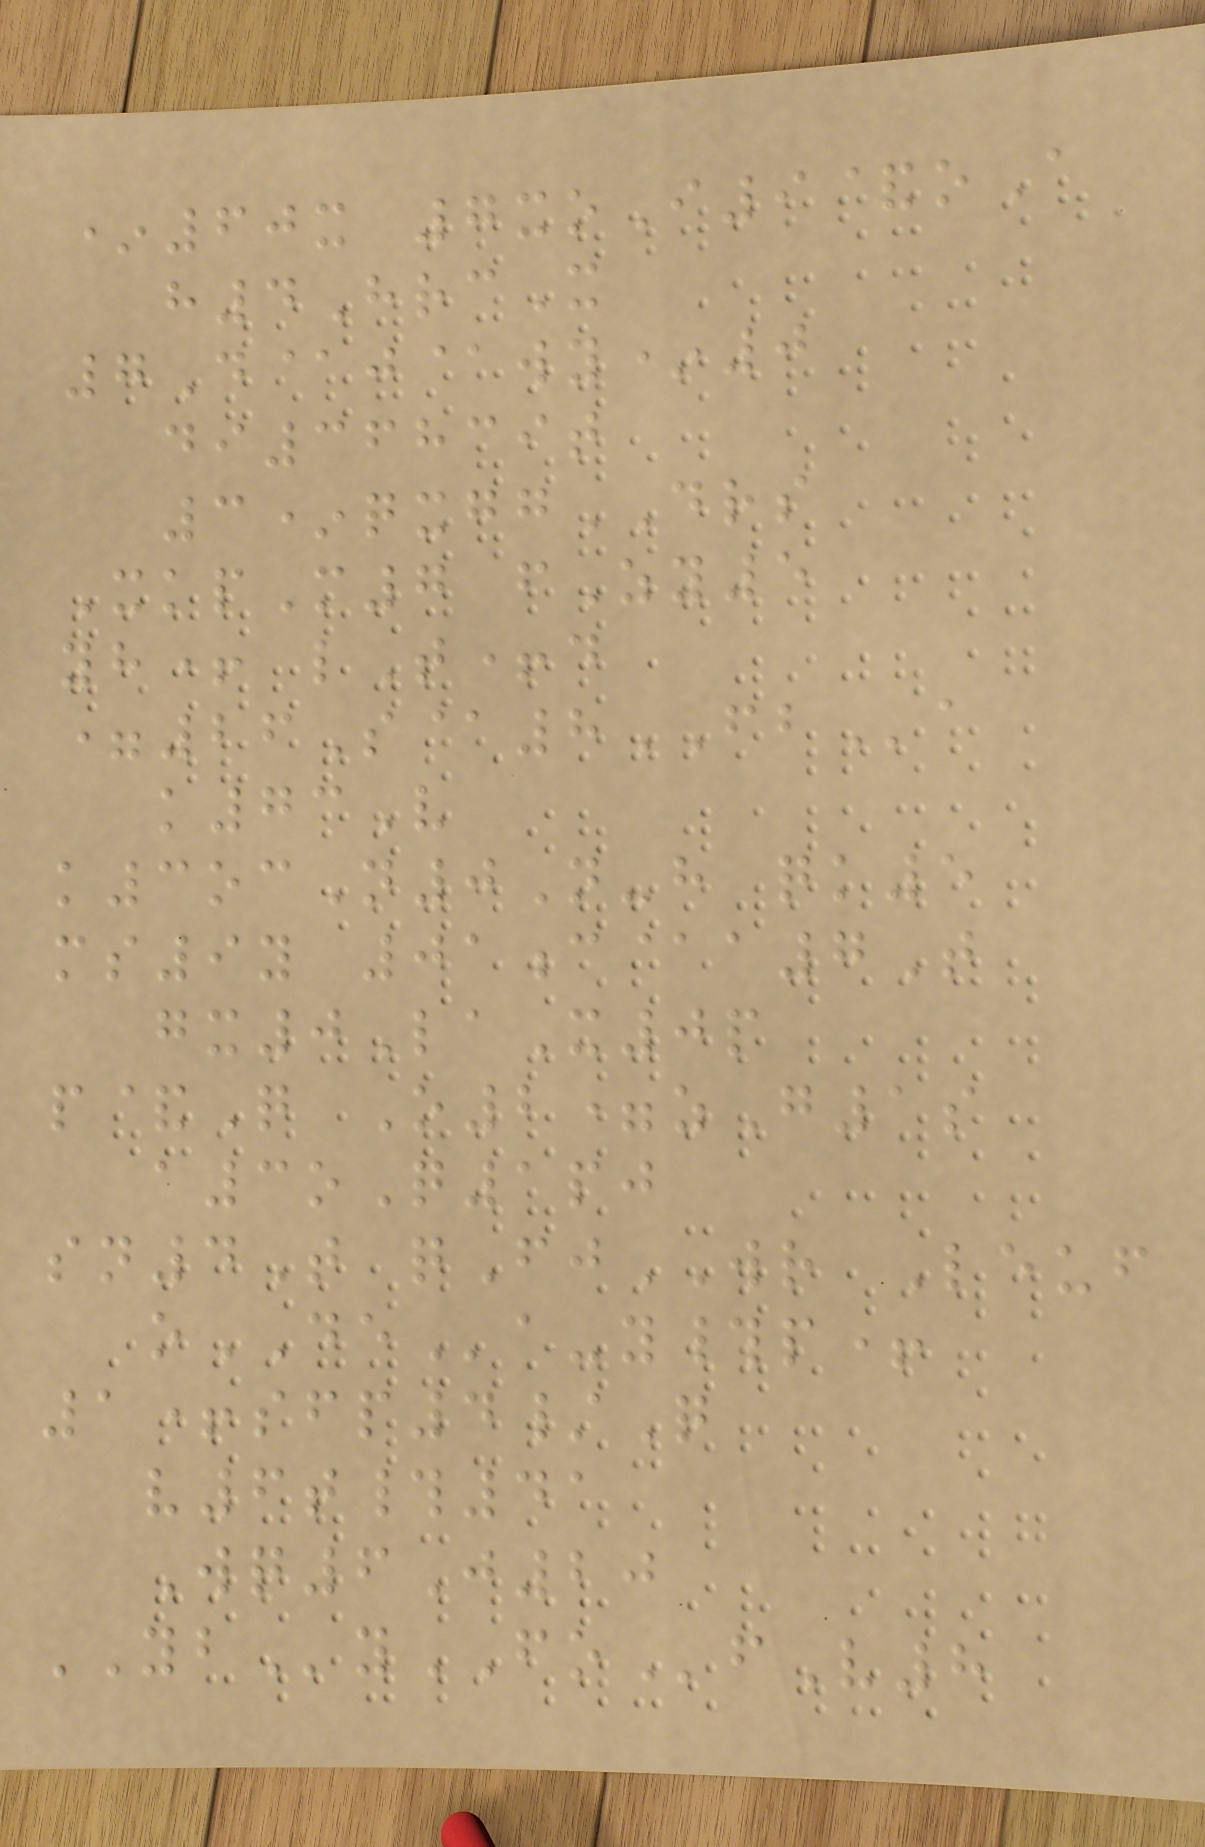*60x 7xoI9&oA
h4HrcX
7D@j@wy*0
di36839t
3*qxggDRS
XkpM7 fZy5
yh+ lT+d
=26S@8FBa
k73V
k3ocN0N-h qk5
ms9y 01c@a7T
gx0LaX0p
p&Q O2=zG1s
a3oQ1pj
sn4T qFjWR Leuf
oDEa-y#p+
1+sfp4/Q
v6t#41
Wq6J20
YByFOfV8
